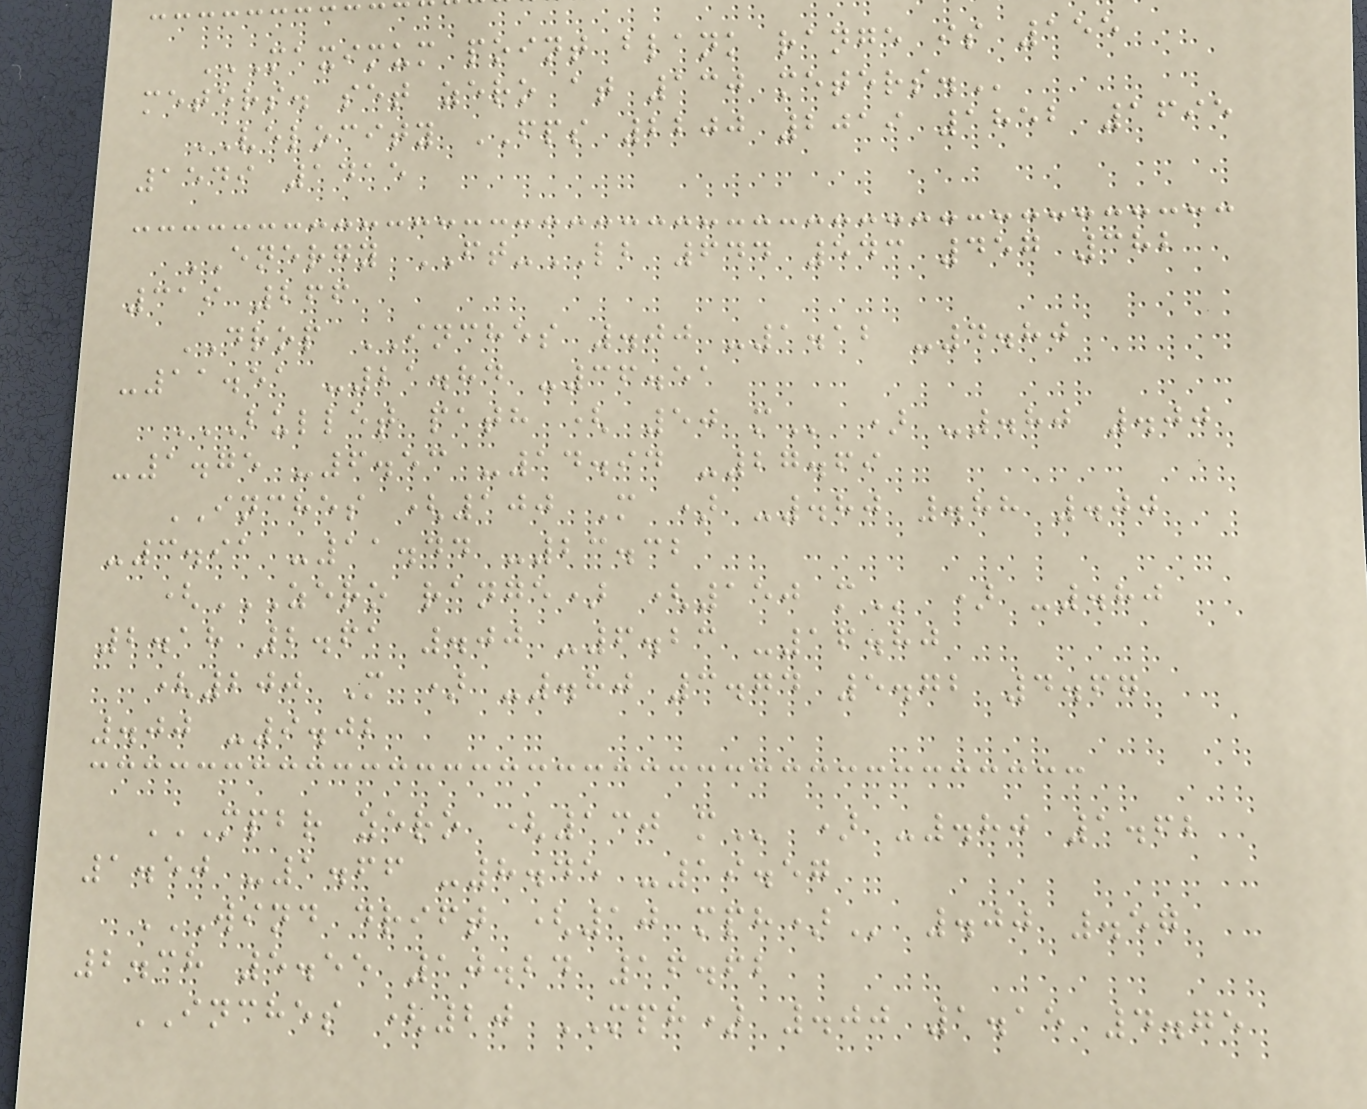MAXIMUM POINT BLANK RANGE IS 155
METERS. SET ZERO AT 130 METERS.
VELOCITY FPS 2200 2019 1852 1695
1549 1415
ENERGY FT-LB 644 543 457 382
319 266
DROP INCHES .00 -1.12 -4.80
-11.51 -21.84 -36.51
BULLET PATH ( 50 M ) -.80 .00
-1.75 -6.53 -14.94 -27.69
INCHES (100 M ) -.80 .88 .00
-3.91 -11.44 -23.32
(ZERO RANGE) (150 M ) -.80
2.18 2.61 .00 -6.23 -16.80
(200 M ) -.80 3.74 5.72 4.67
.00 -9.02
MPBR ZERO (130 M ) -.80 1.62
1.50 -1.66 -8.45 -19.57
WIND DRIFT (10 MPH) .00 .57
2.38 5.55 10.24 16.62
INCHES (20 MPH) .00 1.15 4.75
